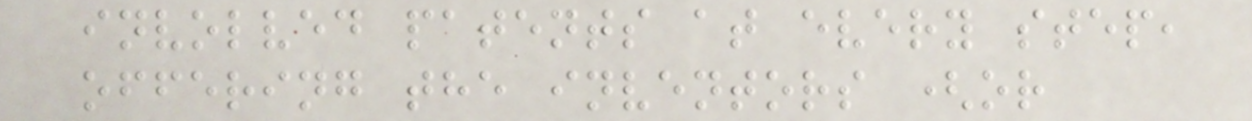involved patents at every step,
offering the inventors (or
